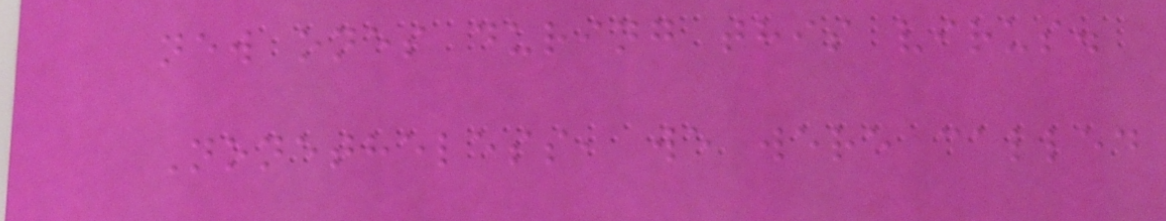new ones during this virus.
Nonetheless, we were called
